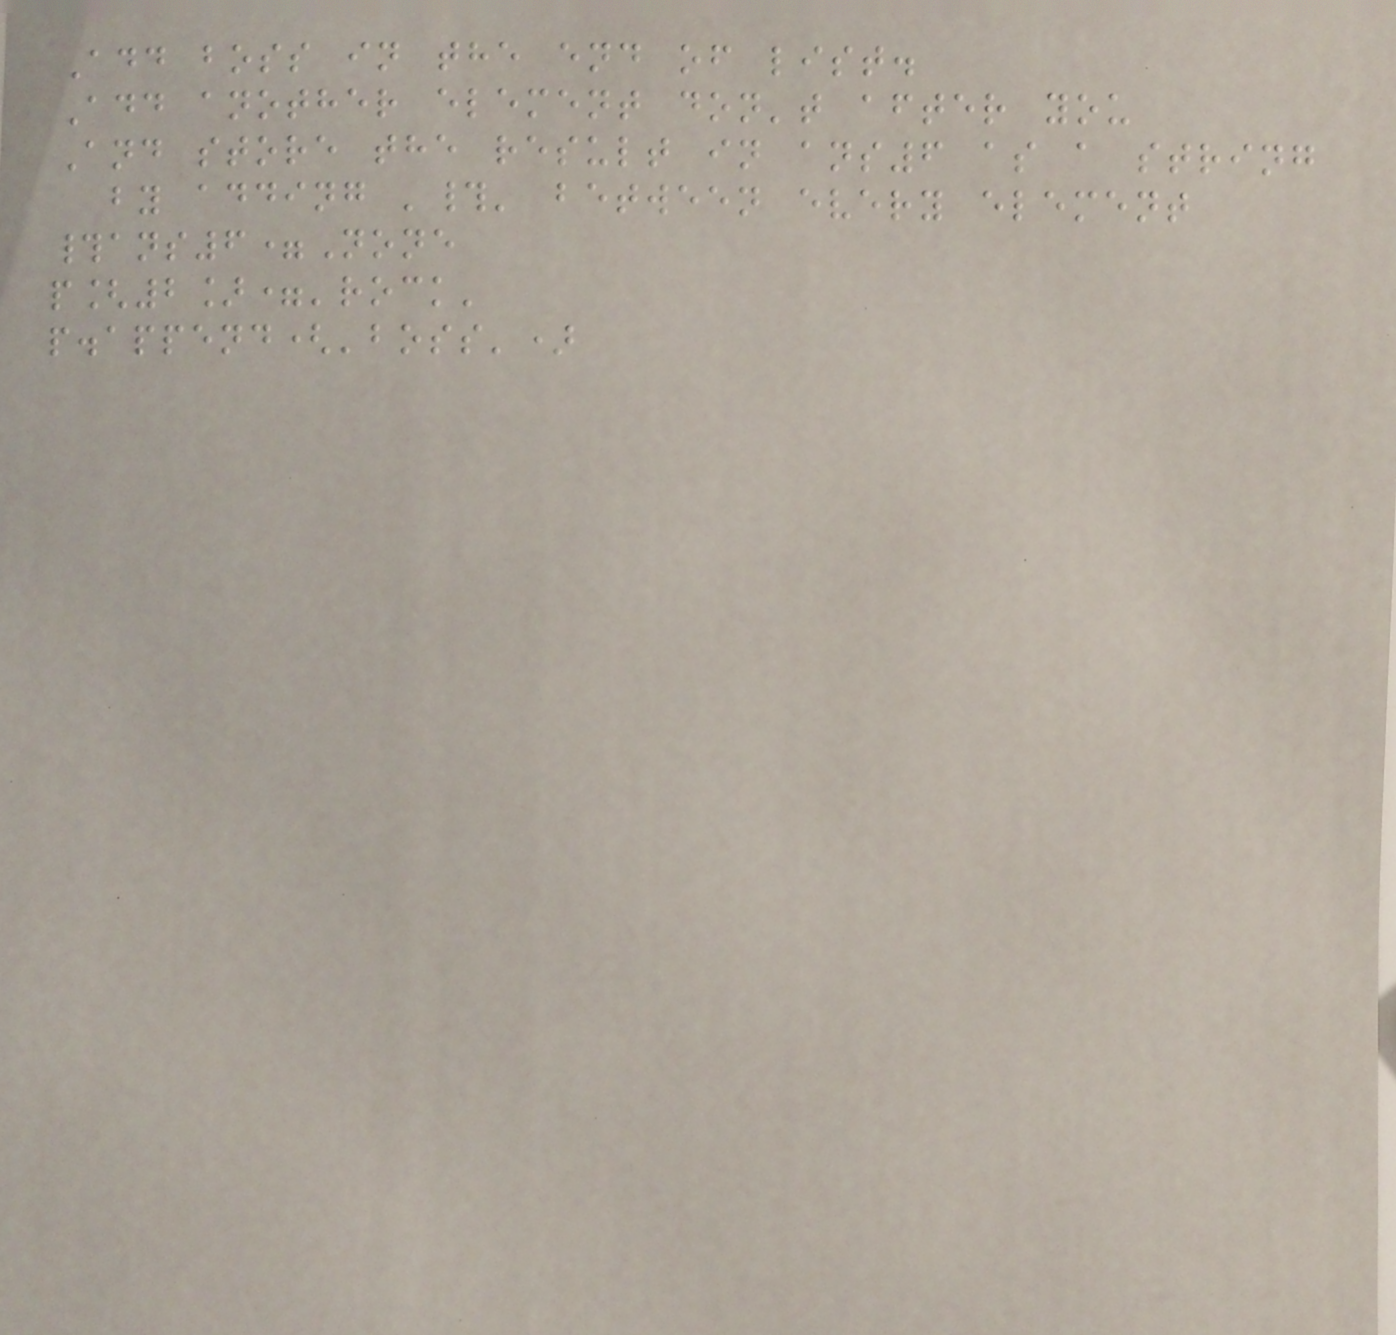Add boss in the end of list.
Add another element don't after you
And store the result in ans6 as a string
by adding '#' between every element
#ans6=None
p[2]='rock'
p.append('boss')
